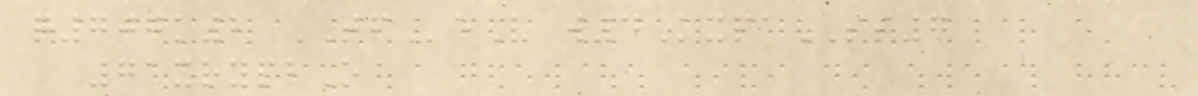q707k2 TFeV w4KxpaSS7
71xrypbO
